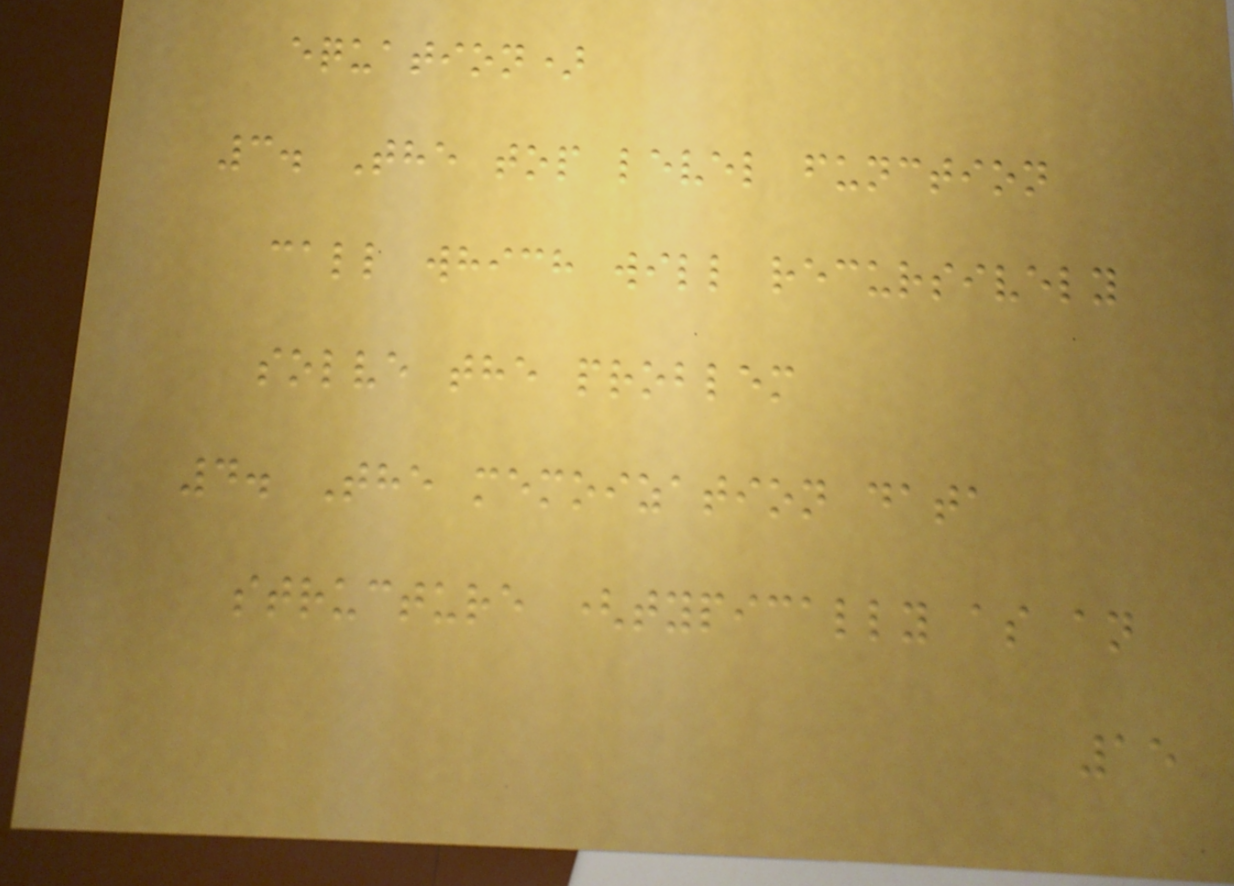equation)
3. The top level function
call which will recursively
solve the problem
4. The memoization data
structure (typically as an
15
